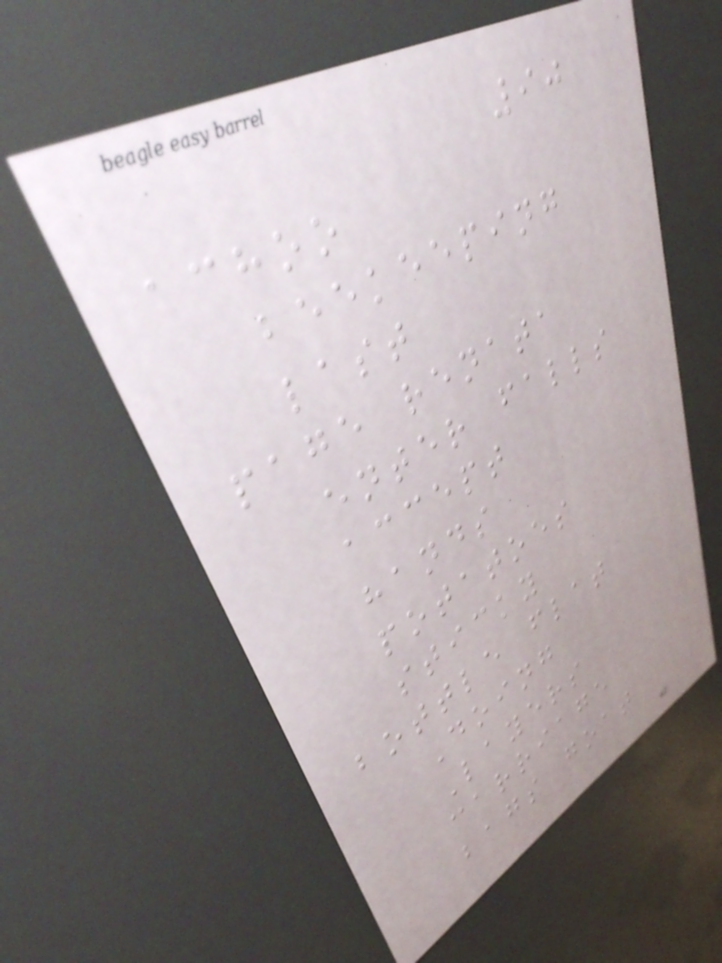90
achoo
beekeeping
last
page renata
enter falls
accept
hands
potatoes
sticky
bottle flat
Doing
Layers
carriage
bags goat
